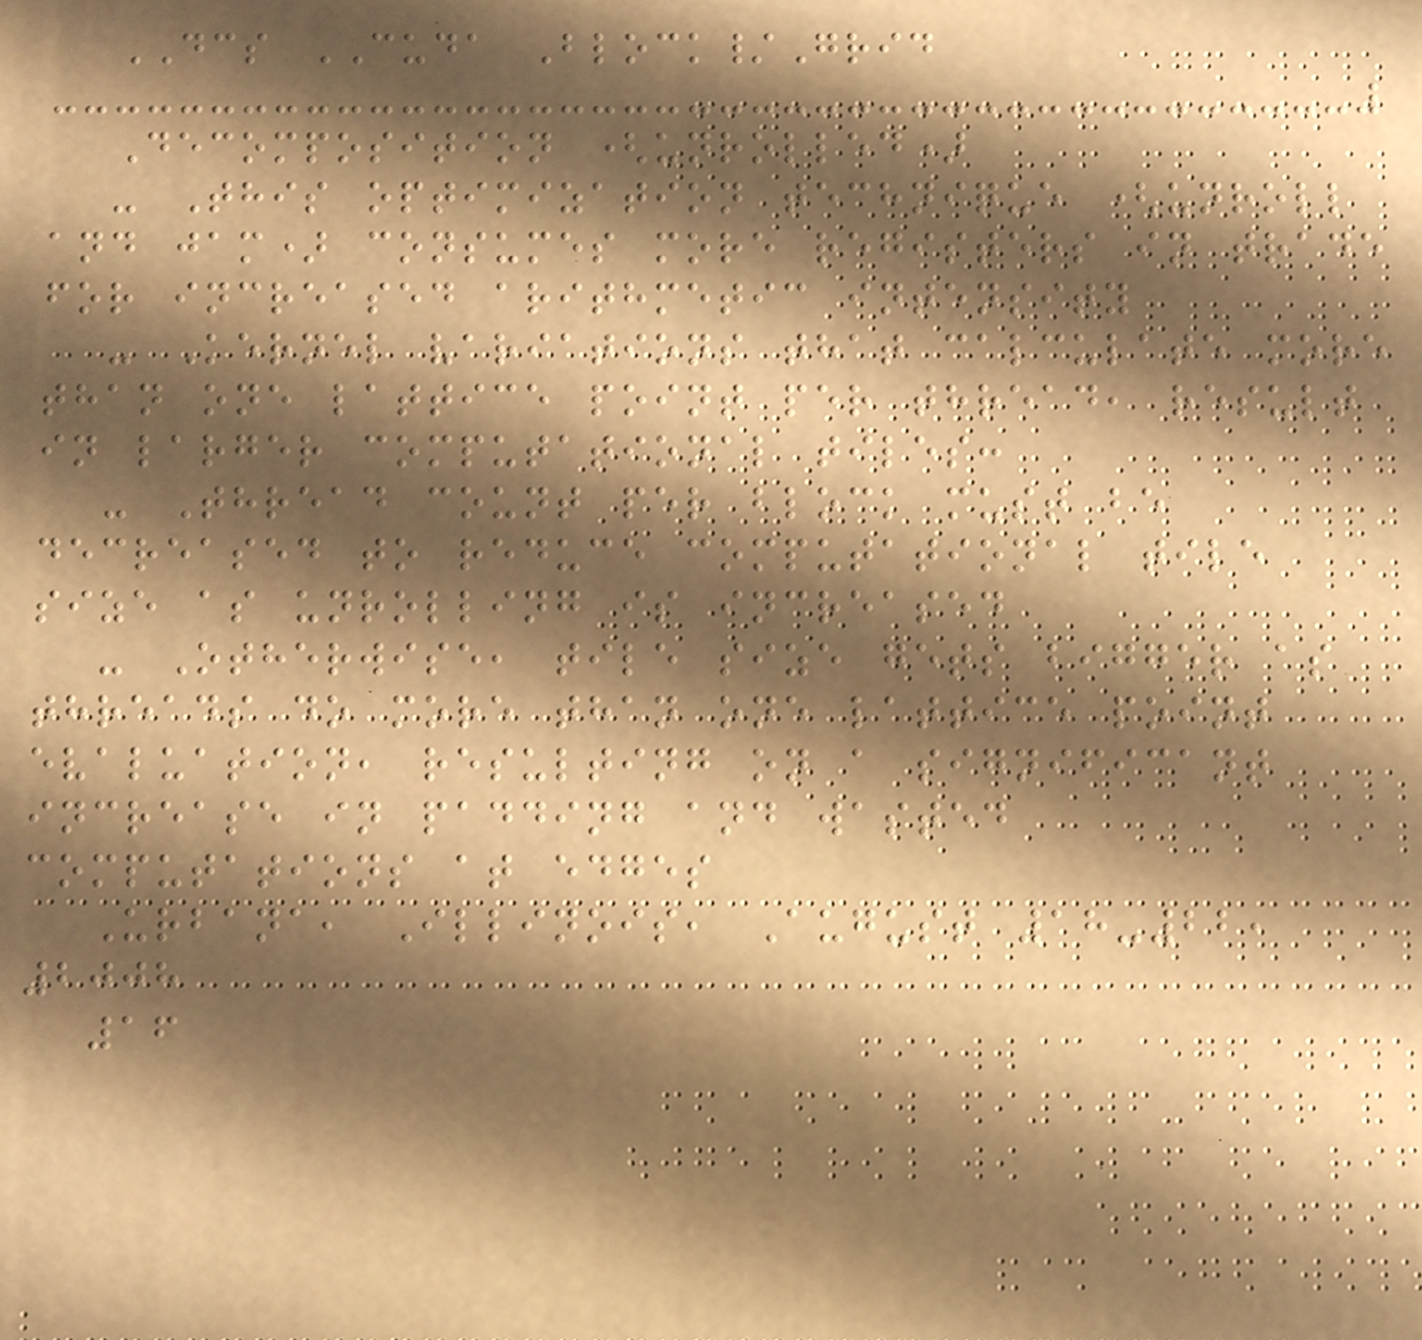DCS CUDA Block/Grid
Decomposition (unrolled)
- This optimization technique (unroll
and jam) consumes more registers in trade
for increased arithmetic intensity
- Kernel variations that calculate more
than one lattice point per thread, result
in larger computational tiles:
- Thread count per block must be
decreased to reduce computational tile
size as unrolling is increased
- Otherwise, tile size gets bigger as
threads do more than one lattice point
evaluation, resulting on a significant
increase in padding and wasted
computations at edges
Urbana, Illinois, August 18-22,
2008
16
